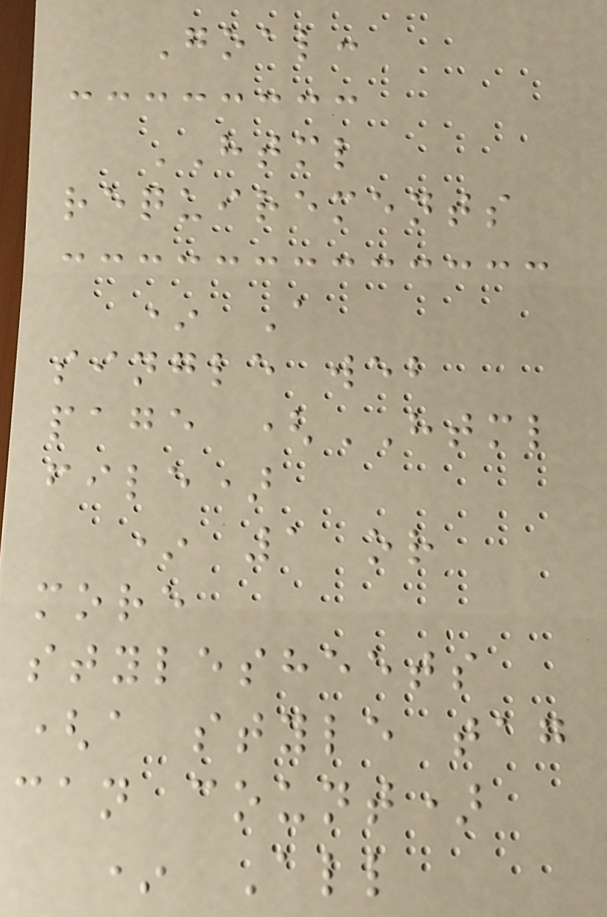Goal:
HTML
requirements
* A
single web
page (HTML
file)
* 1 or
more
stylesheets
(a style tag
can count)
* All
